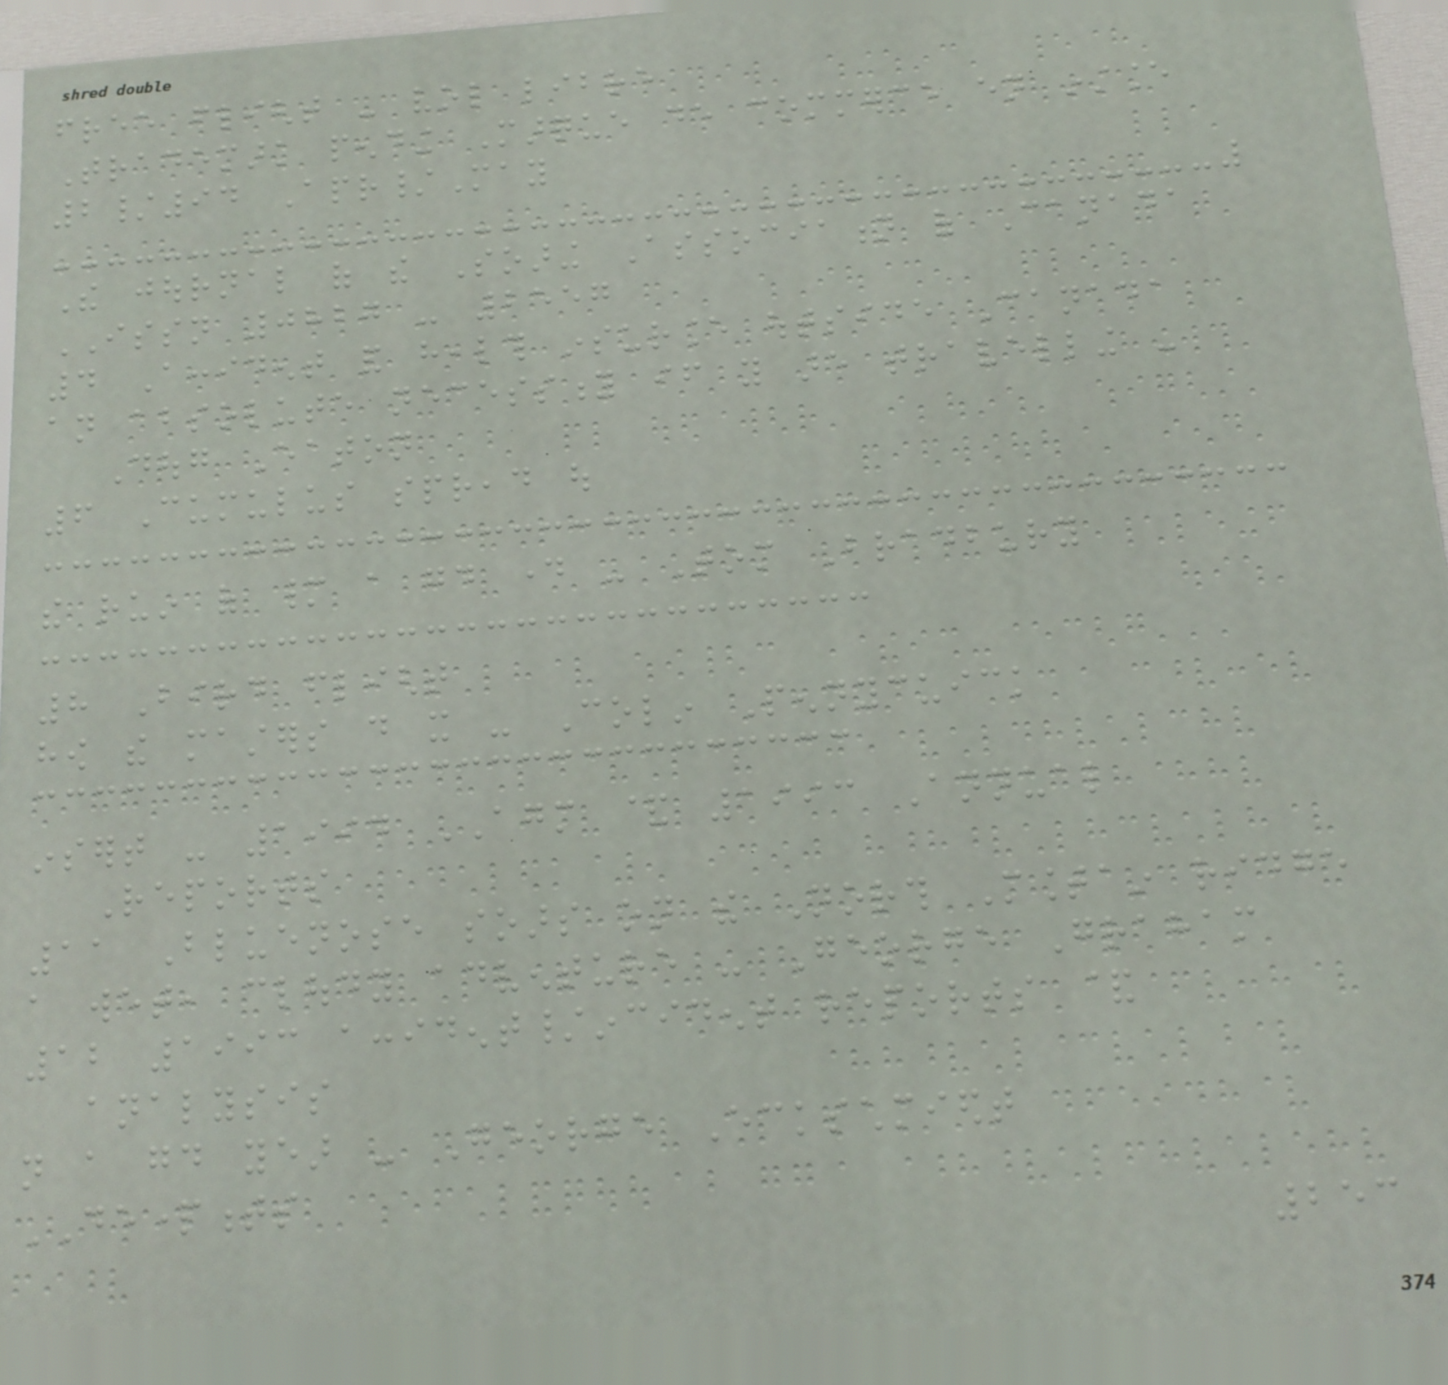free flight - vol libre
Trademark pending Marque de commerce en instance
2/94 Apr/May
The journal of the Soaring Association of Canada
ISSN 0827 - 2557
4 Accident and health insurance outside Canada
an absolute necessity if you are travelling -
Doug Eaton
6 Cumulus spread out
the ruin of many a good day - Tom Bradbury
8 Bird flight
how the masters do it - Colin Pennycuick
insert - 1994 AGM & 1993 Annual
Reports
11 Bluenose soars on the North Mountain ridge
a wet, cloudy adventure - George Graham
12 1993 accident/incident reports &
analysis
not a good year - George Eckschmiedt
DEPARTMENTS
253
